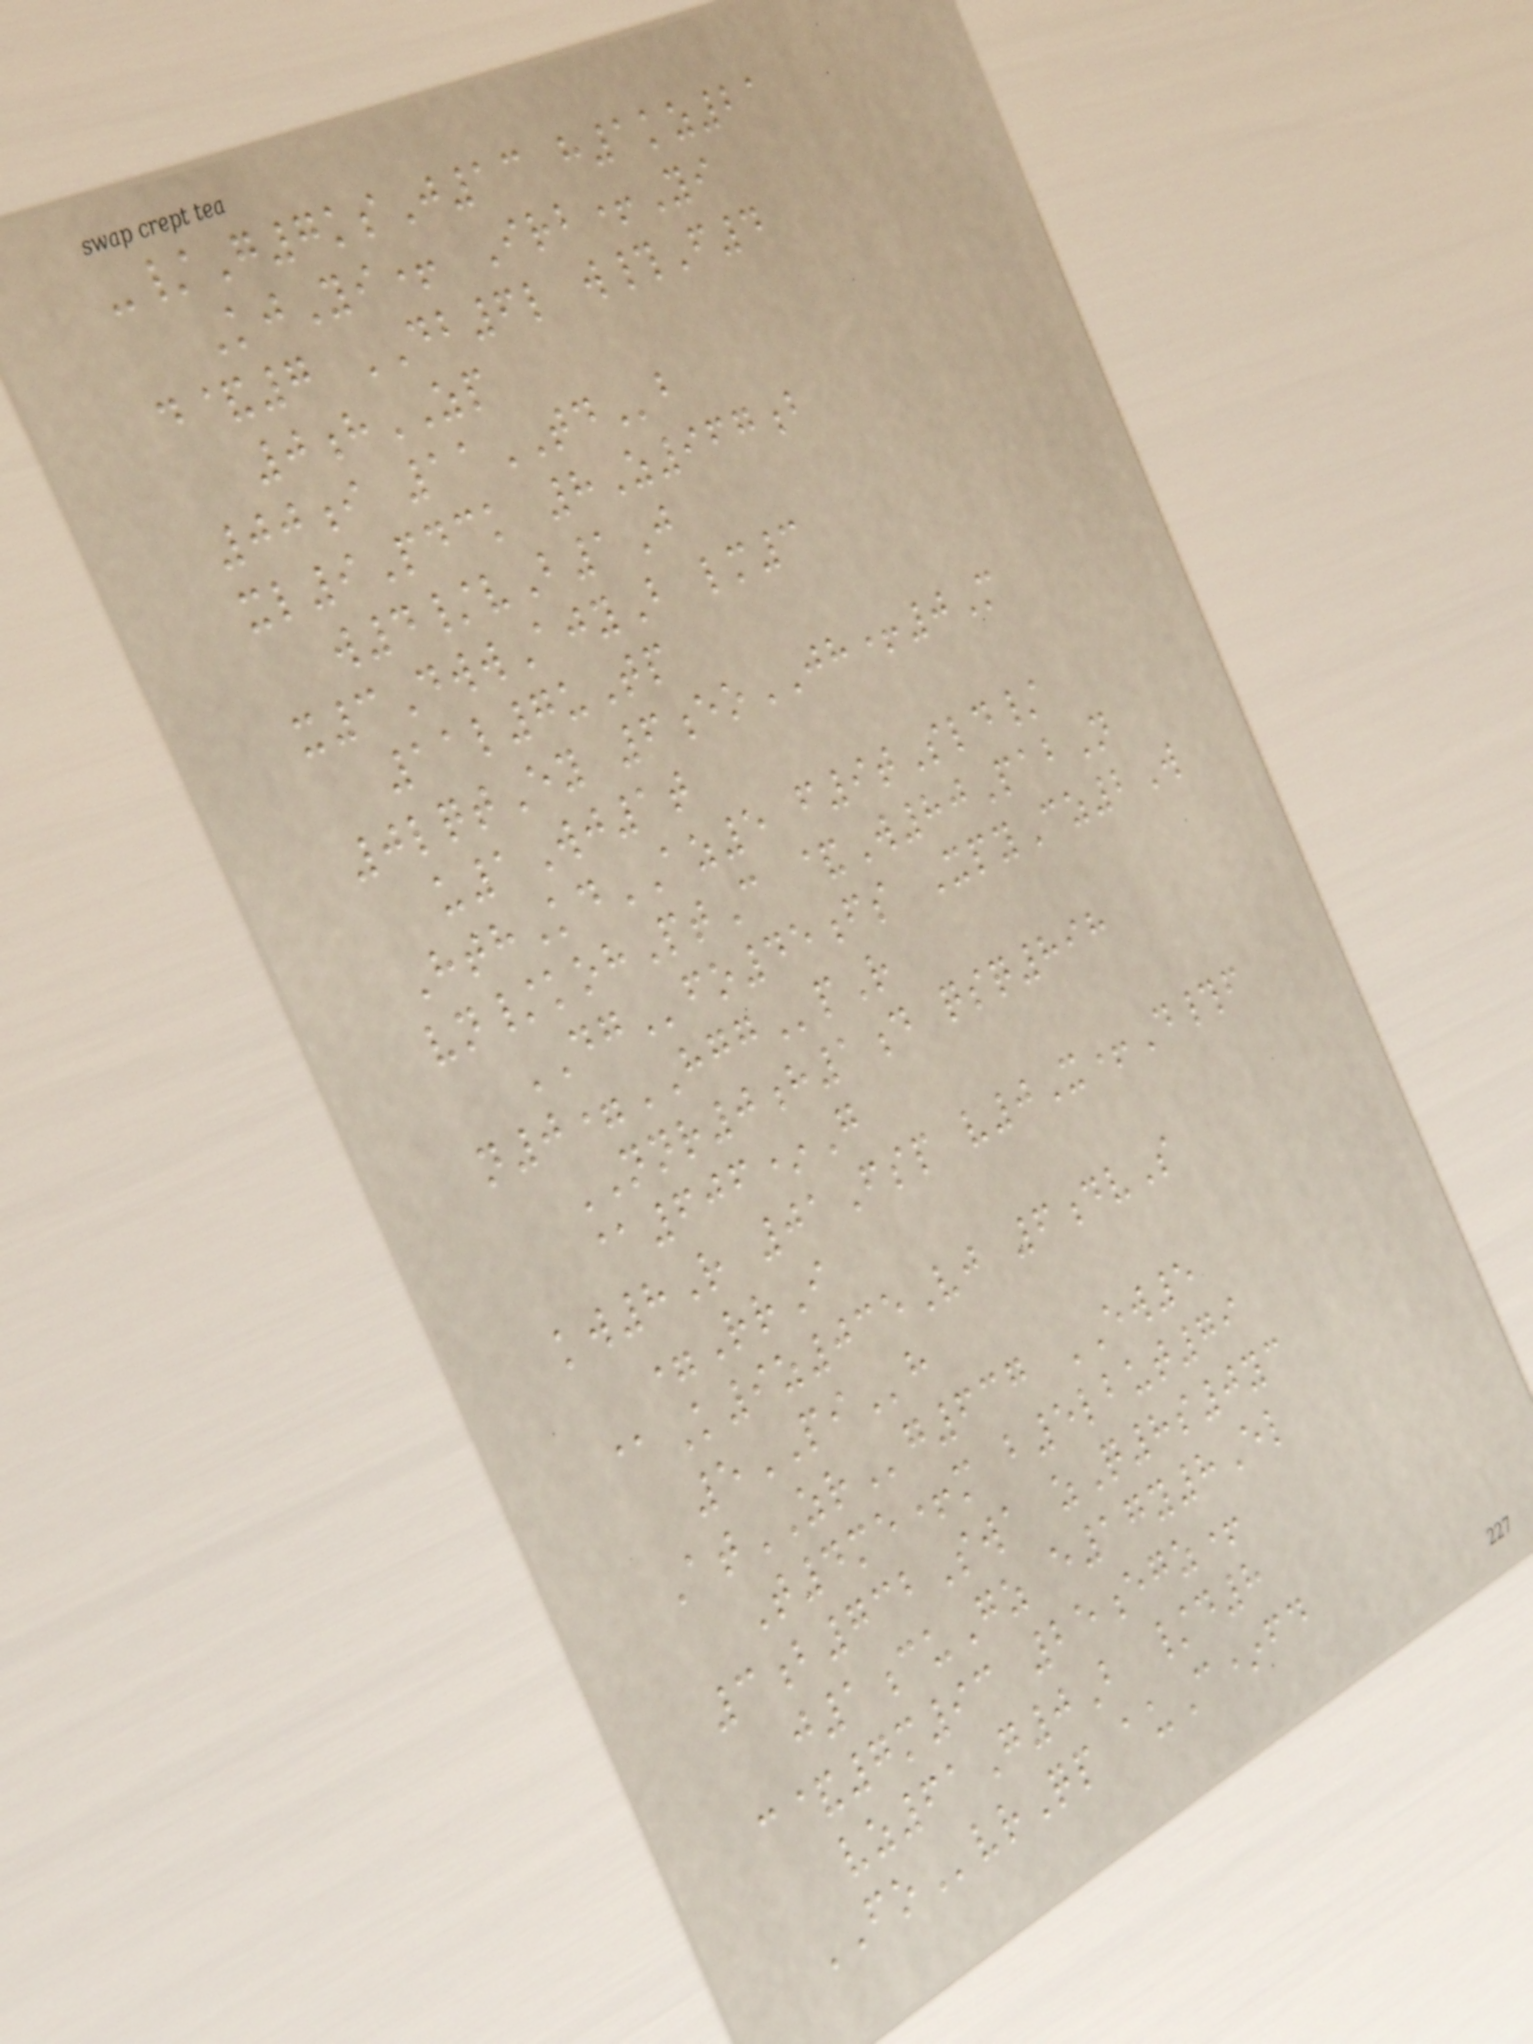-/G7ksJ13 h1kz21
KjYi+ Irb+Yi
d&7 DB6l w#F4
0hZP
00i 11TDb
xl9Pdck 8Z967b
w4/vB1J
x3DwwAjyB lm3
11l7uTp
0lqtEy 6eoJH+0M
u1Wj1t
HthKdAZ5 f9tSld/
vn/kohPtC &W80PabN
DGfo45fs XpyCz2W
n0=HGGpR
NNR0h1d qsq898
@606*G
kw8R 01Fsp v0X+D#f
=RrI
@K9z035Vj 6dvS
5PIh
AtZRg637 EW5
T4me+m b5lbut79
3b732Swa zQ8s0yc
j1cuGz e17y8El
c&7m93 25egz+
vz61G0B /d8
FOvrQp auC*fd
